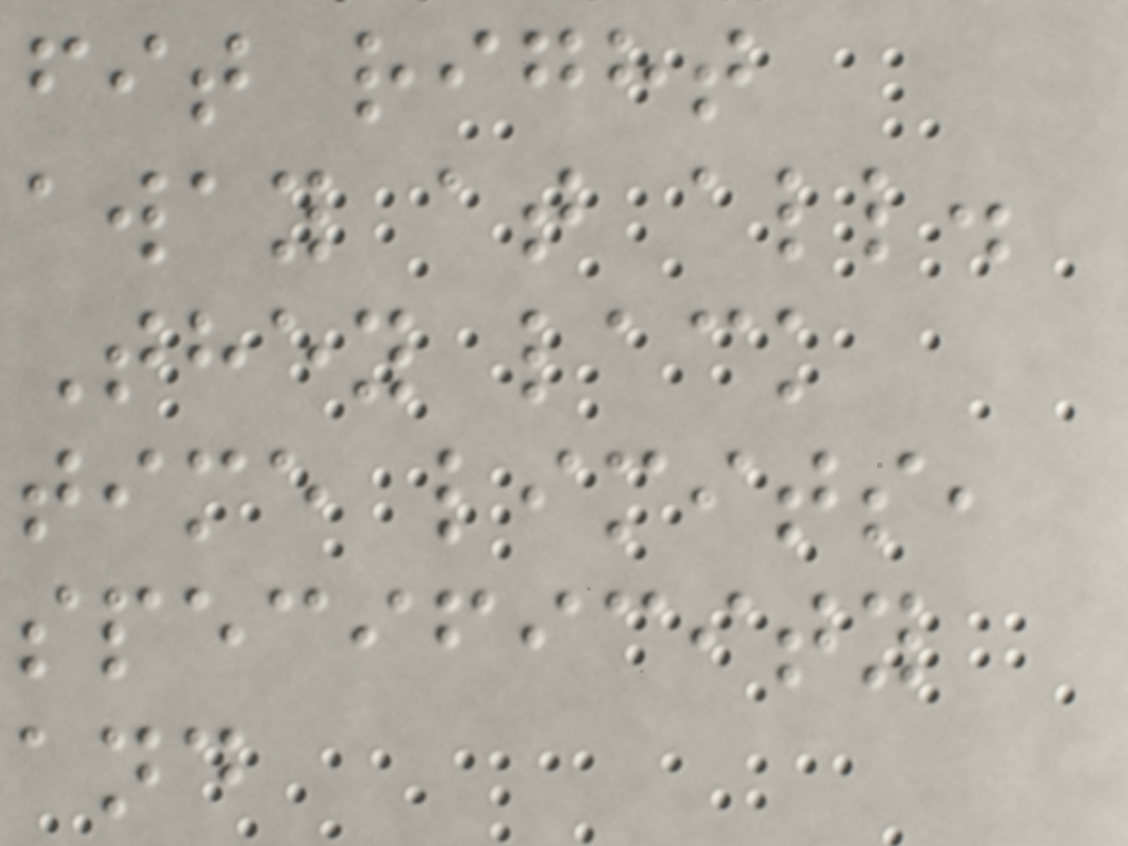fit right
away at all.
They lack
time limits,
specificity
and
